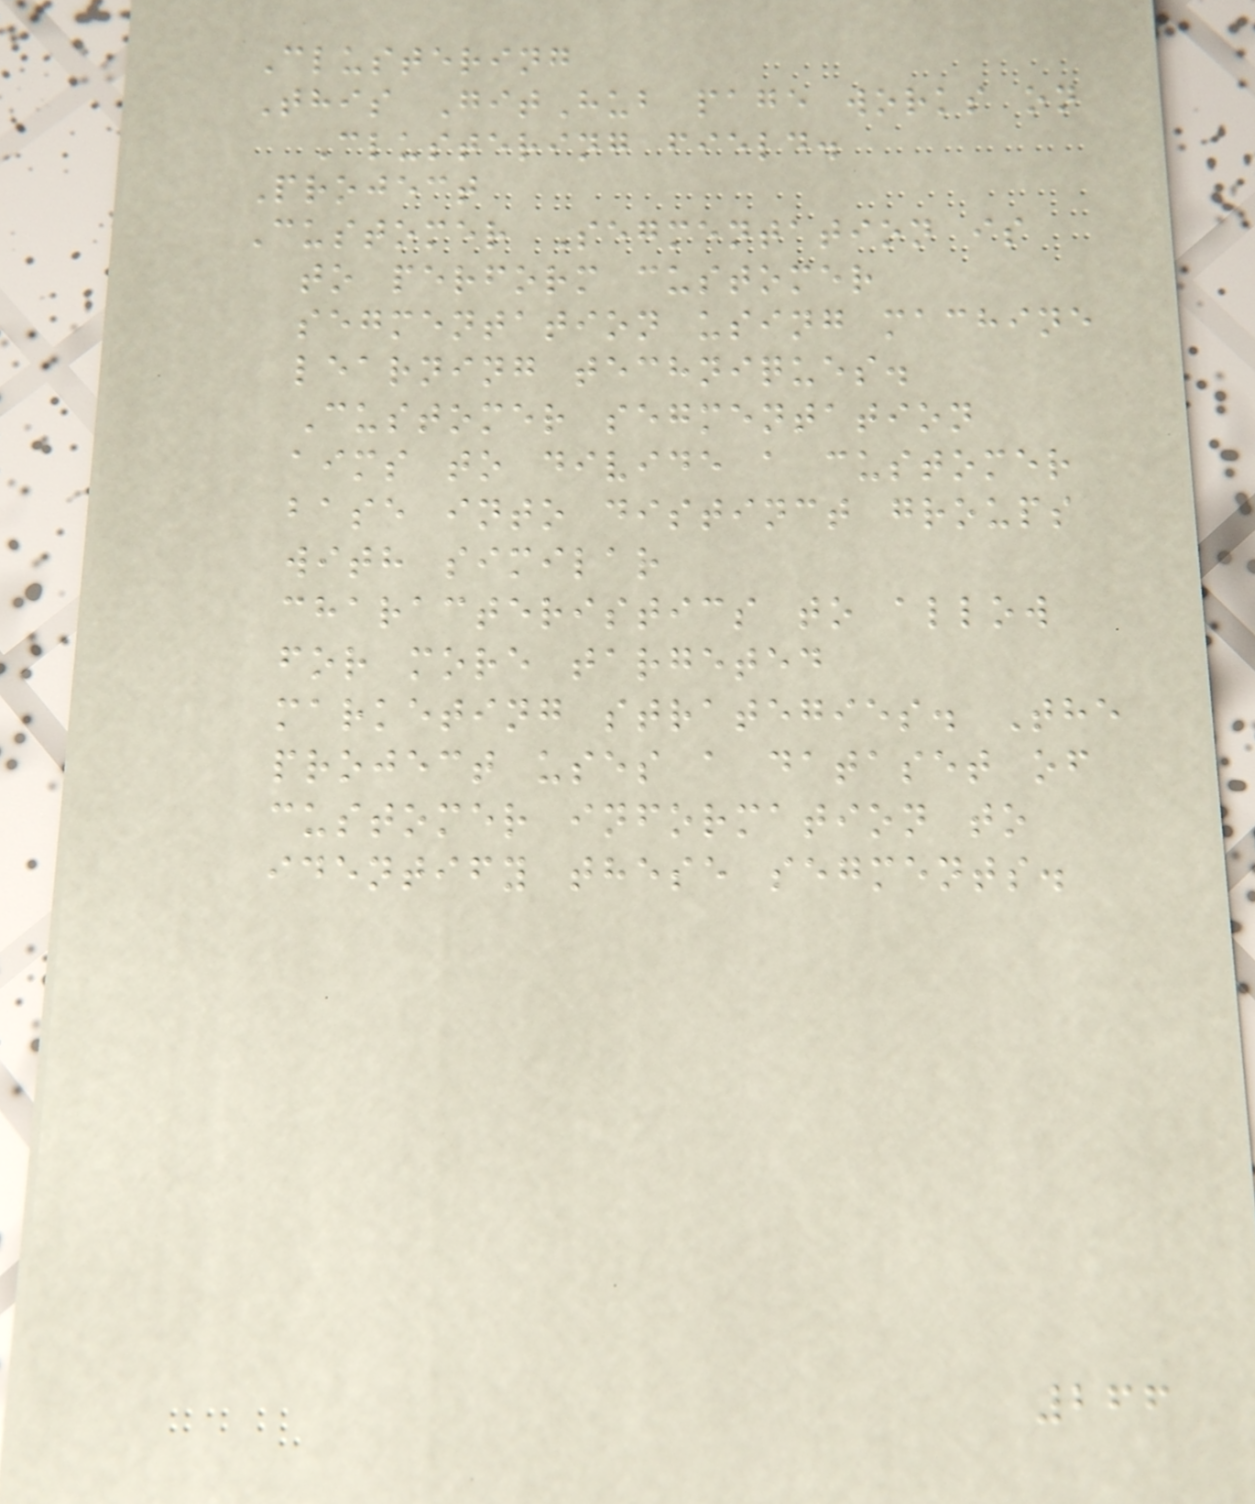Clustering
This GitHub page works on
Clustering field.
Project
Customer Segmentation is
to perform customer
segmentation using machine
learning techniques.
Customer segmentation
aims to divide a customer
base into distinct groups
with similar
characteristics to allow
for more targeted
marketing strategies. The
project uses a dataset of
customer information to
identify these segments.
266
